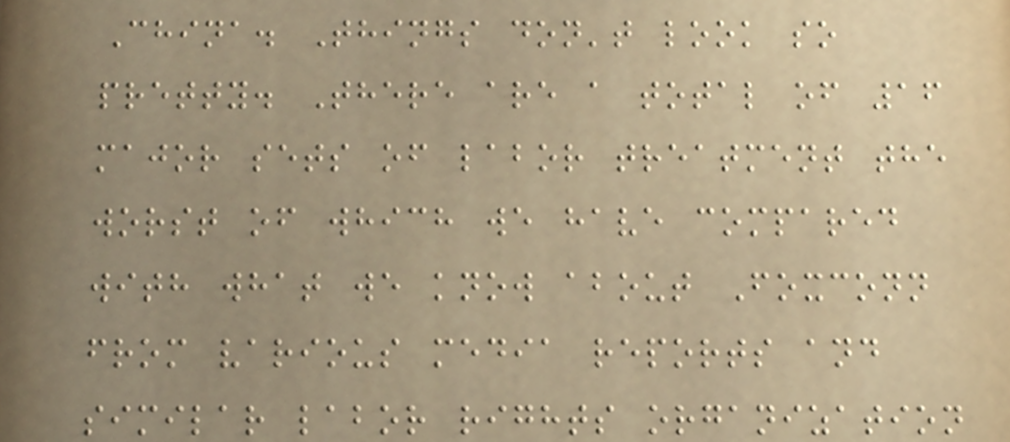China. Things don't look so
pretty. There are a total of 16
major sets of labor treatment the
worst of which we have compared
with what we know about Foxconn
from various media reports and
similar labor rights organization
